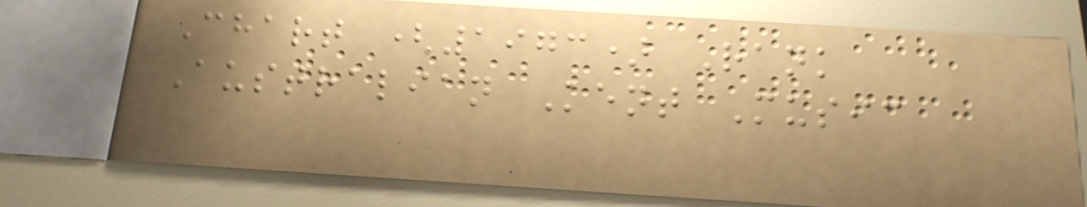Chart (1973) Rank
Australian Kent Music
